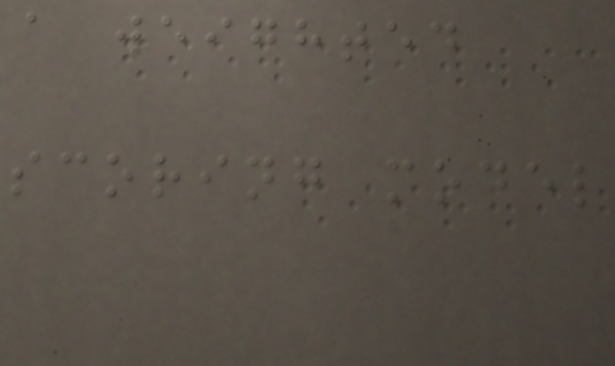a weighted
scoring model
